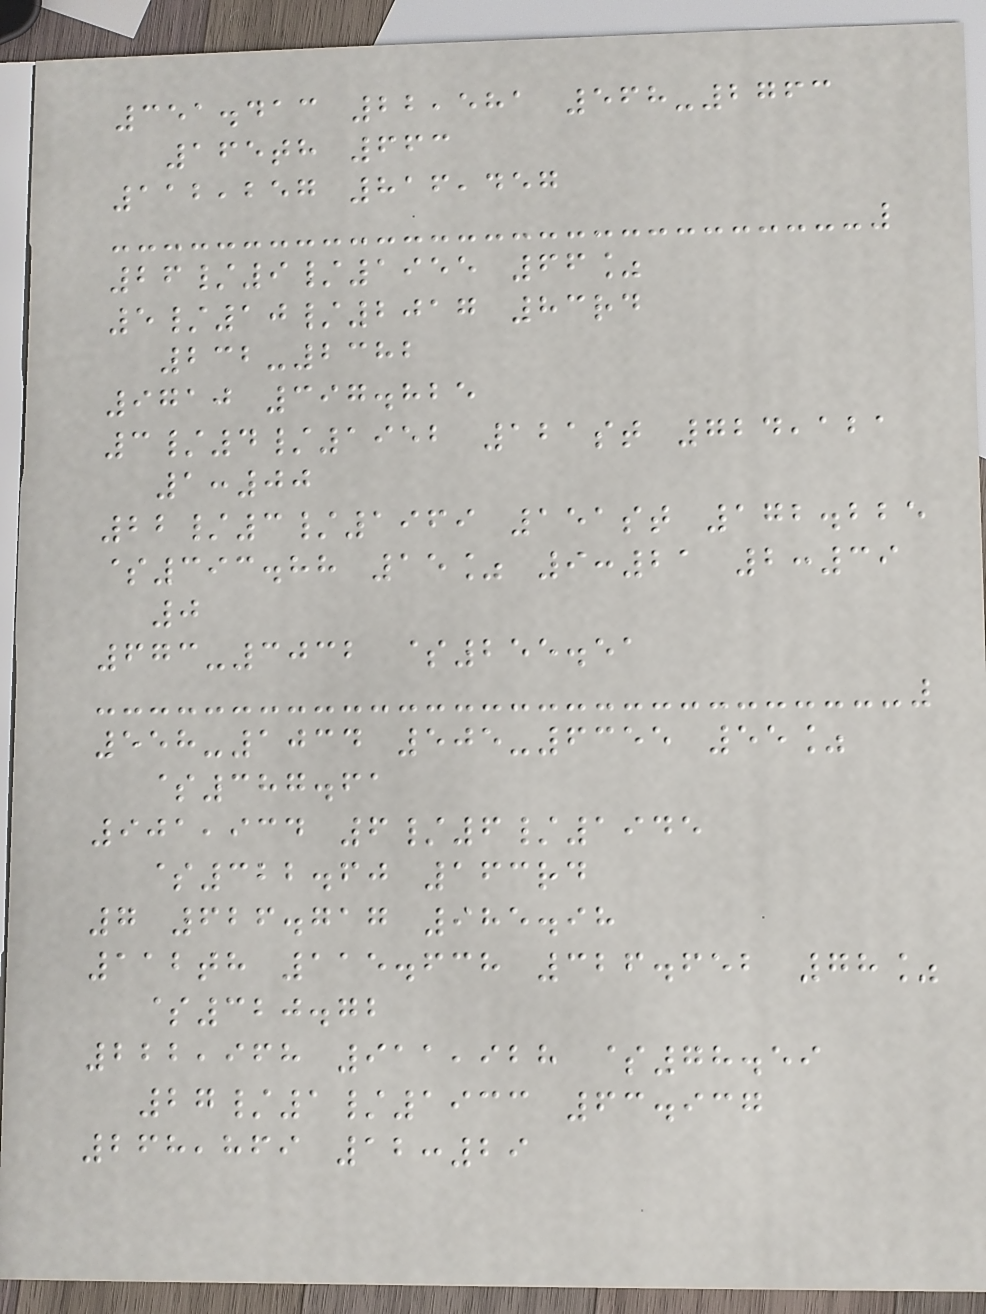351.413 22,581 568-2763
165th 663
112,257 816,457
26/9/1955 66%
5/10/2017 83rd
232-2382
9710 397.825
3/4/1952 121st 724,121
1:00
22/3/1969 151st 172.225
$393.88 15% 9:21 2:39
0
673-3032 $255.51
558-1034 505-6355 55%
$387.61
901,934 6/6/1945
$322.60 163rd
7 626.717 985.98
112th 115.638 326.652 78%
$320.72
222,968 911,928 $78.59
27/1/1933 63.937
268,869 12:29
